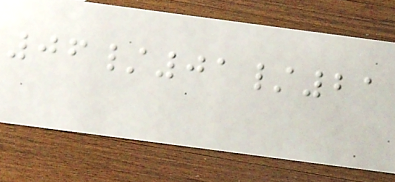06/01/21
